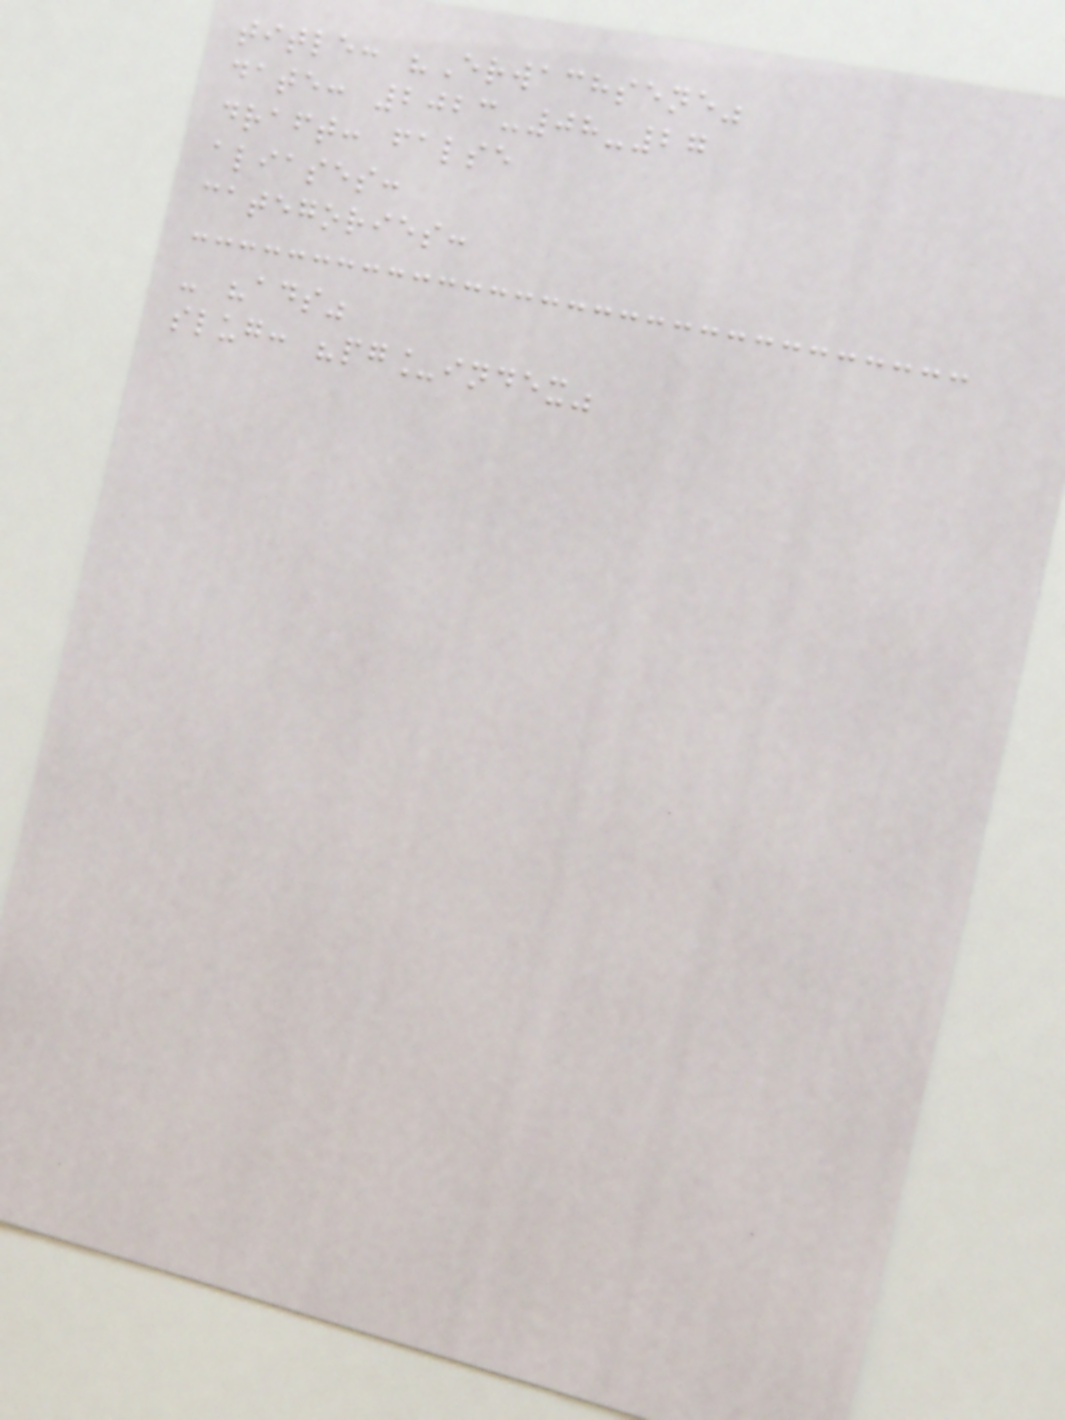title: "Erwachsene"
date: 2023-08-27
draft: false
aliases:
categories:
- "ads"
slug: "pg_index"
